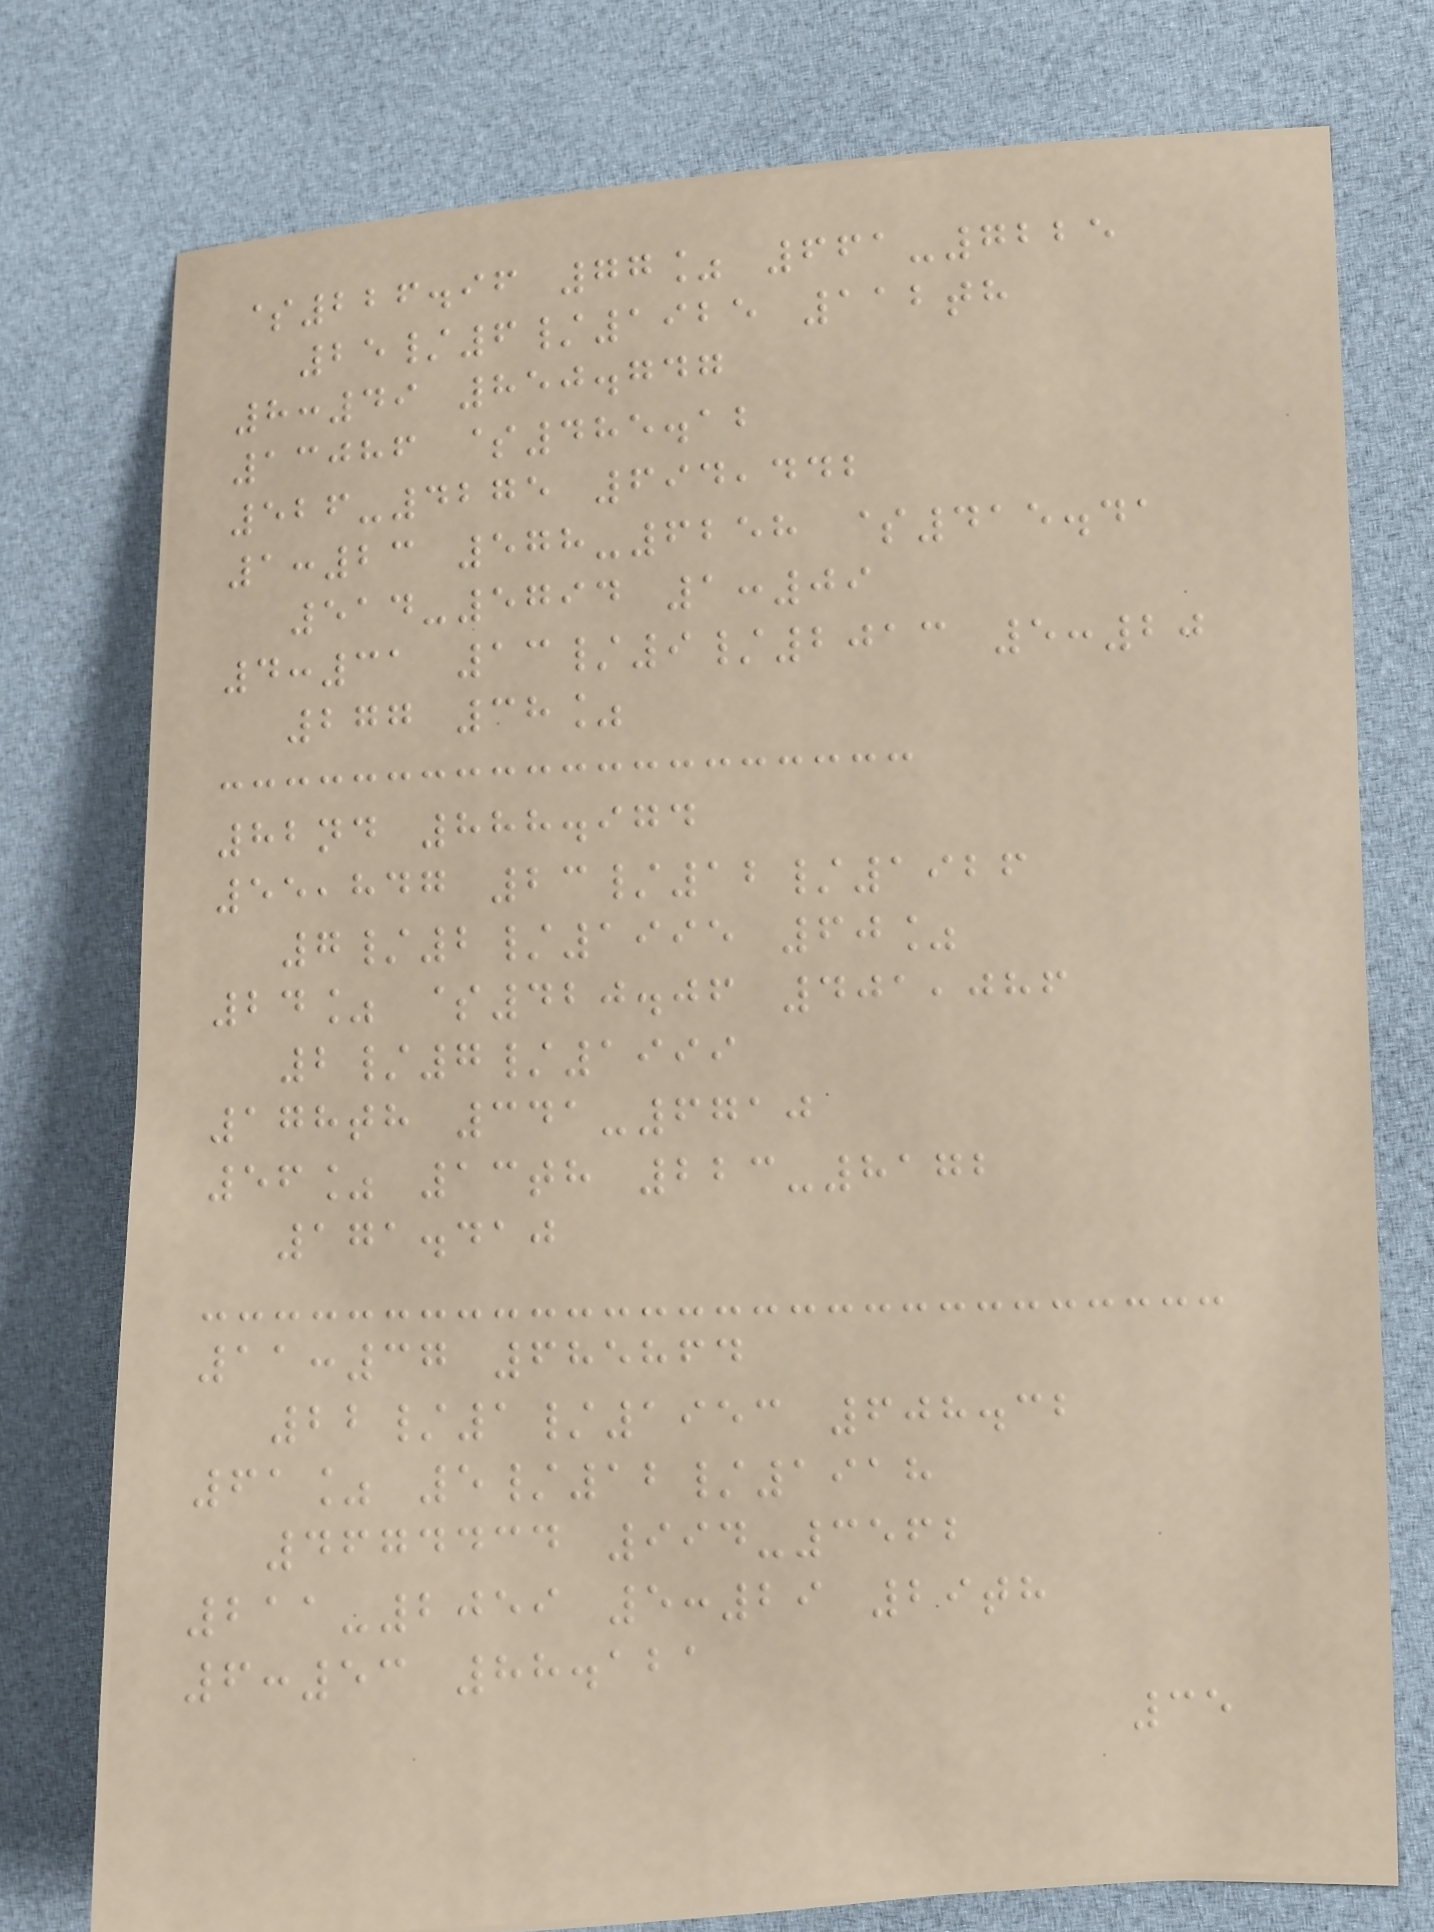$226.96 77% 661-7225
25/6/1925 112th
8:49 850.747
13086 $485.12
526-4275 694,442
1:23 578-6258 $415.41
514-5794 1:09
4:31 13/9/2013 5:20
277 38%
82nd 888.974
55,847 23/12/1926
7/2/1995 60%
24% $420.06 401,086
2/7/1999
178th 341-6710
56% 13th 223-8172
171.410
11:37 685864
22/1/1953 608.32
61% 5/12/1918
4674434 994-3562
211-2059 5:29 29th
6:53 88.121
35
